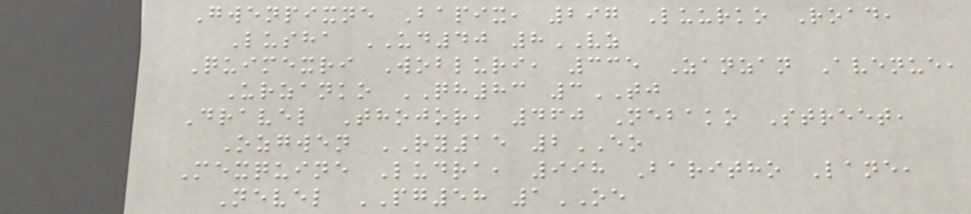Gwenpixne Bapix, 297 Luurko Road,
Lusha UD40 8VZ
Quimexri Wobluri, 335 Zanzan Avenue,
Urzanko QH83 3TJ
Dravel Thojor, 460 Nebako Street,
Ozgwen RY15 2EO
Mexquine Ludra, 998 Baritho Lane,
Nevel PG58 1OE
